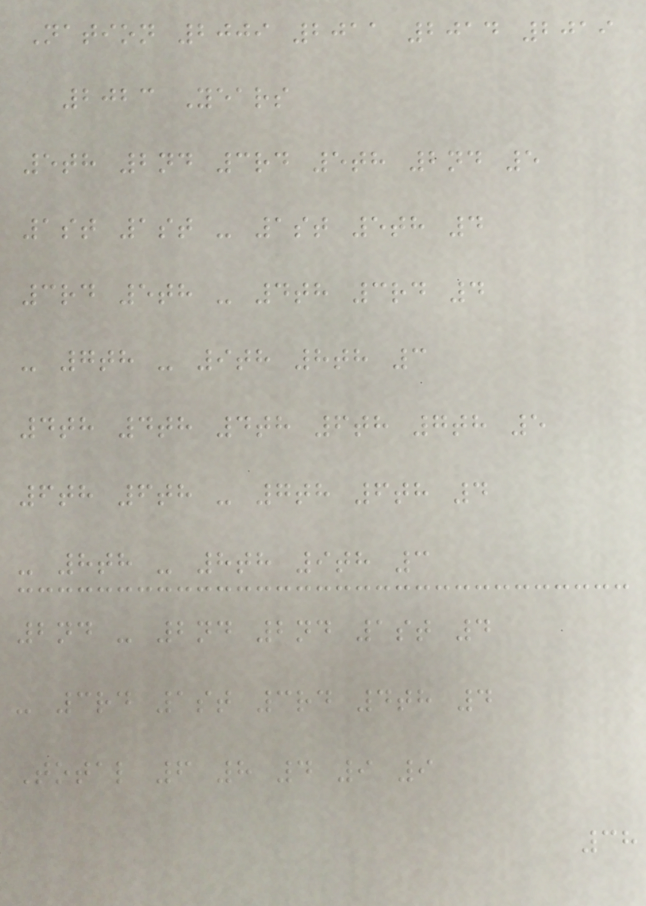Nation 2009 2011 2014 2019
2023 Years
5th 2nd 3rd 5th 2nd 5
1st 1st - 1st 5th 4
3rd 5th - 4th 3rd 4
- 7th - 9th 8th 3
4th 4th 4th 6th 7th 5
6th 6th - 7th 6th 4
- 8th - 8th 9th 3
2nd - 2nd 2nd 1st 4
- 3rd 1st 3rd 4th 4
Total 6 8 4 9 9
38
